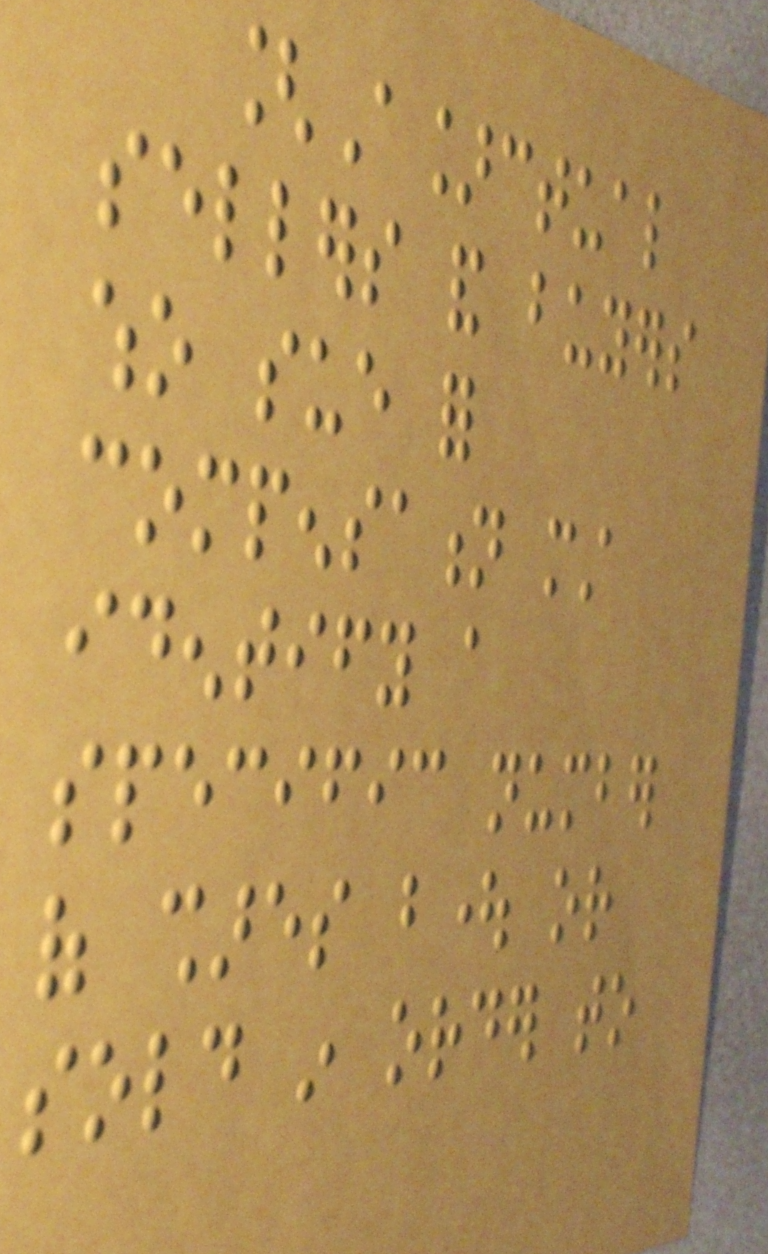[A]ctual
sellers and buyers
who sue for
compensation must
identify a
specific number
of shares bought or
sold in order to
